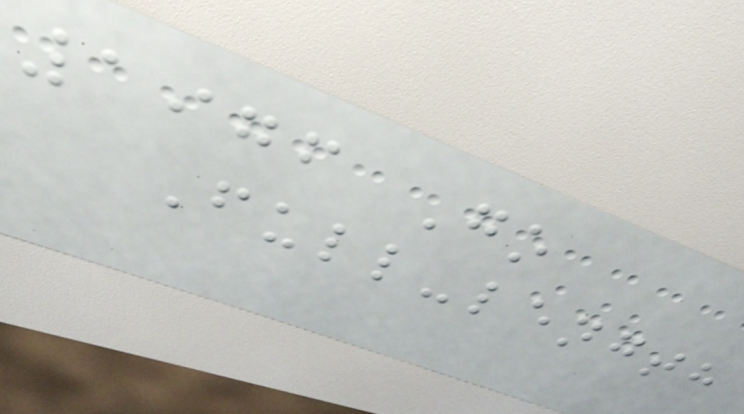1976 Go
Full-length
